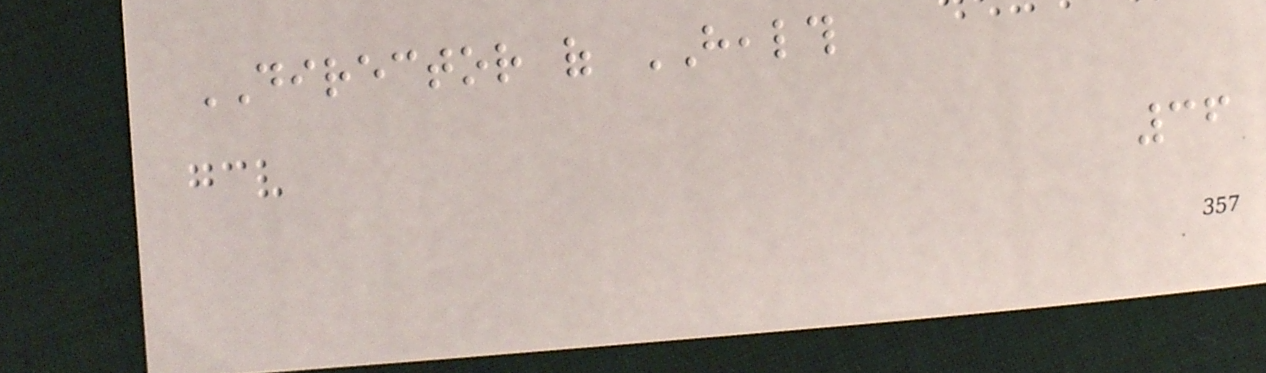DIRECTOR of HEALTH
36
